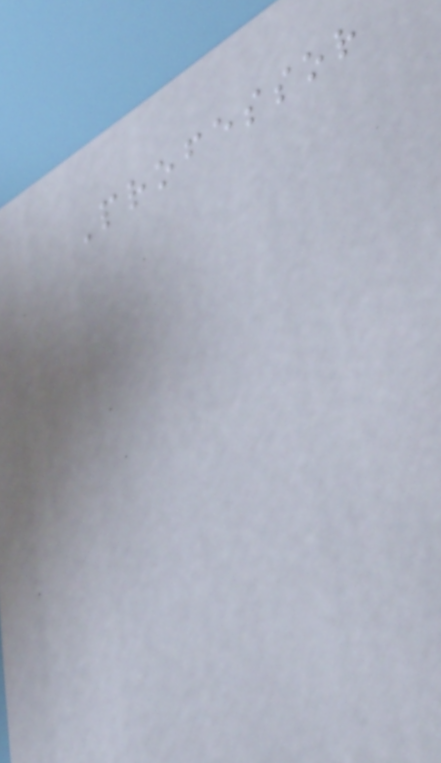Professor
